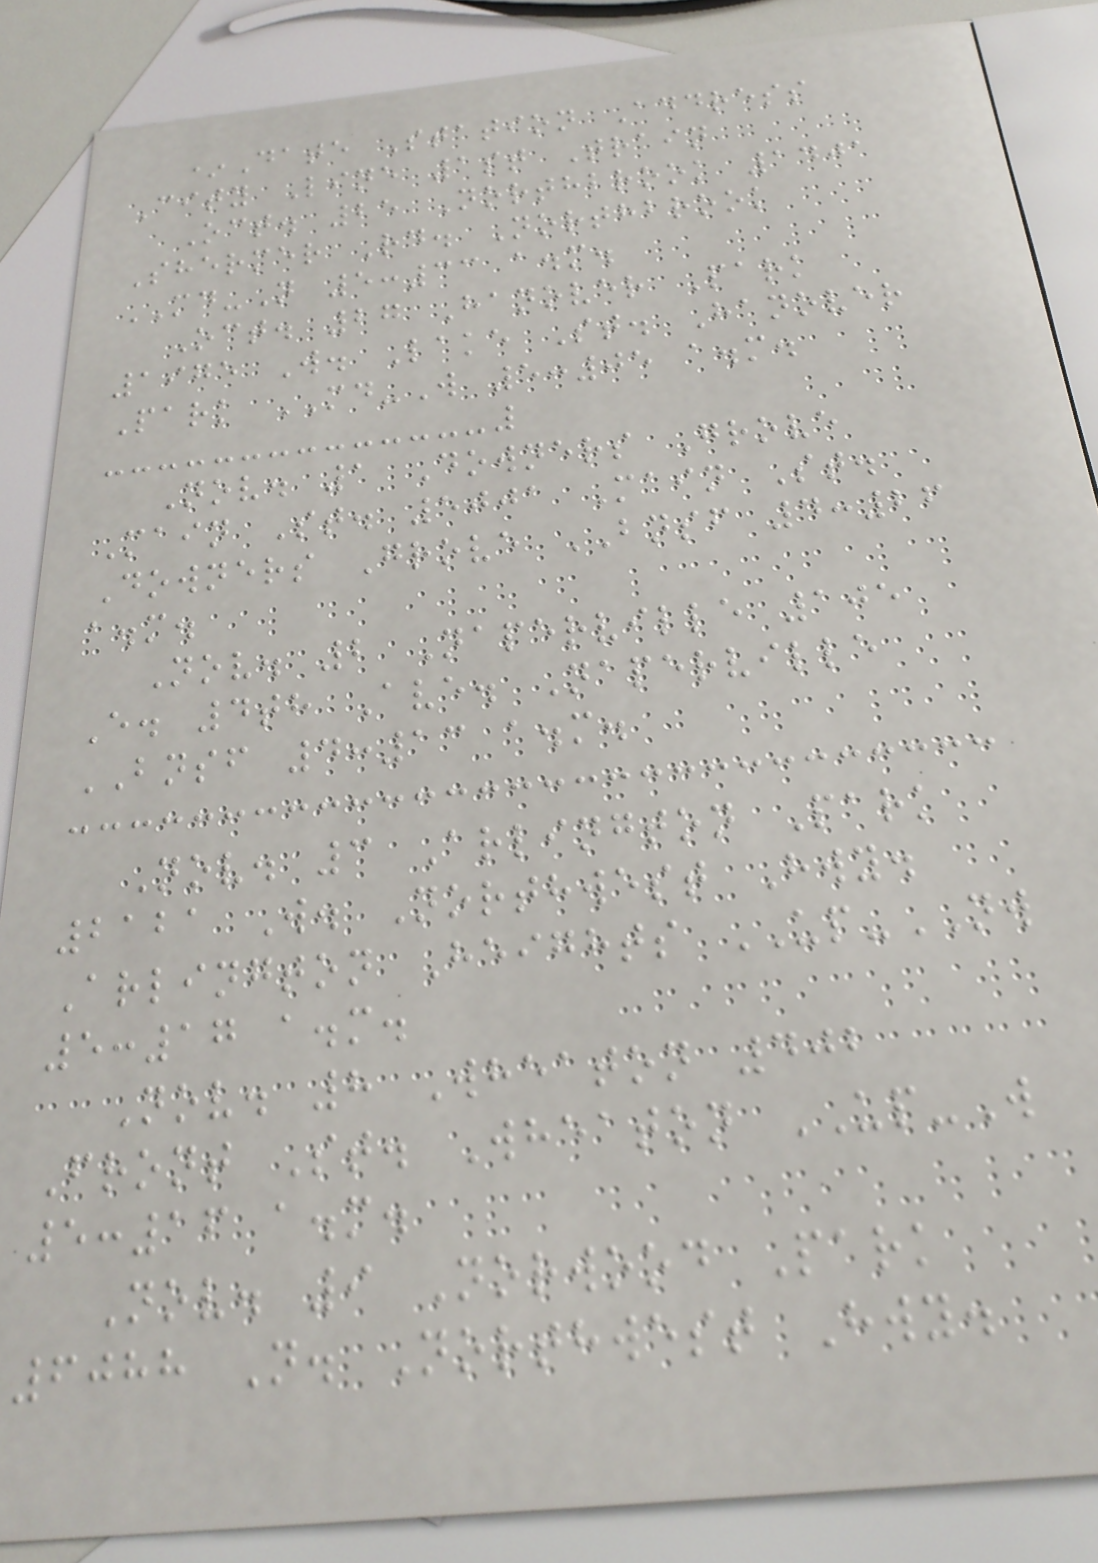*Date Station Address
City Line 1st Train
Oct. 25 Northbrook 1401
Shermer Rd. Northbrook
MD-N 5:33 a.m.
Oct. 27 Hanover Park
1975 W. Lake St. Hanover
Park MD-W 5:05 a.m.
Nov. 1 Downers Grove
Main St. 5001 Main St.
Downers Grove BNSF 4:26
a.m.
Nov. 2 Naperville 105
E. 4th Ave. Naperville
BNSF 4:13 a.m.
Nov. 3 Arlington Park
2121 W. Northwest Hwy.
Arlington Heights UP-NW
5:17 a.m.
Nov. 8 Wheaton 402
Front St. Wheaton UP-W
5:16 a.m.
Nov. 9 Norwood Park
6088 N. Northwest Hwy.
